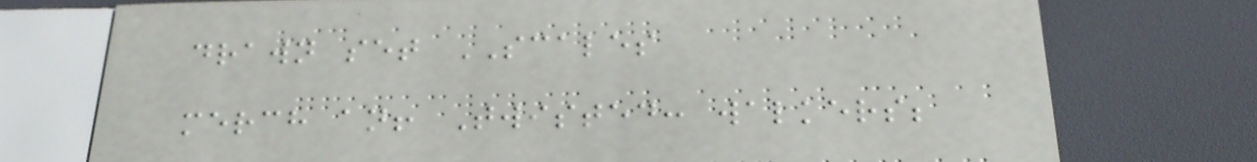drawn set SCALES
merch an! Twisted: walkers;
